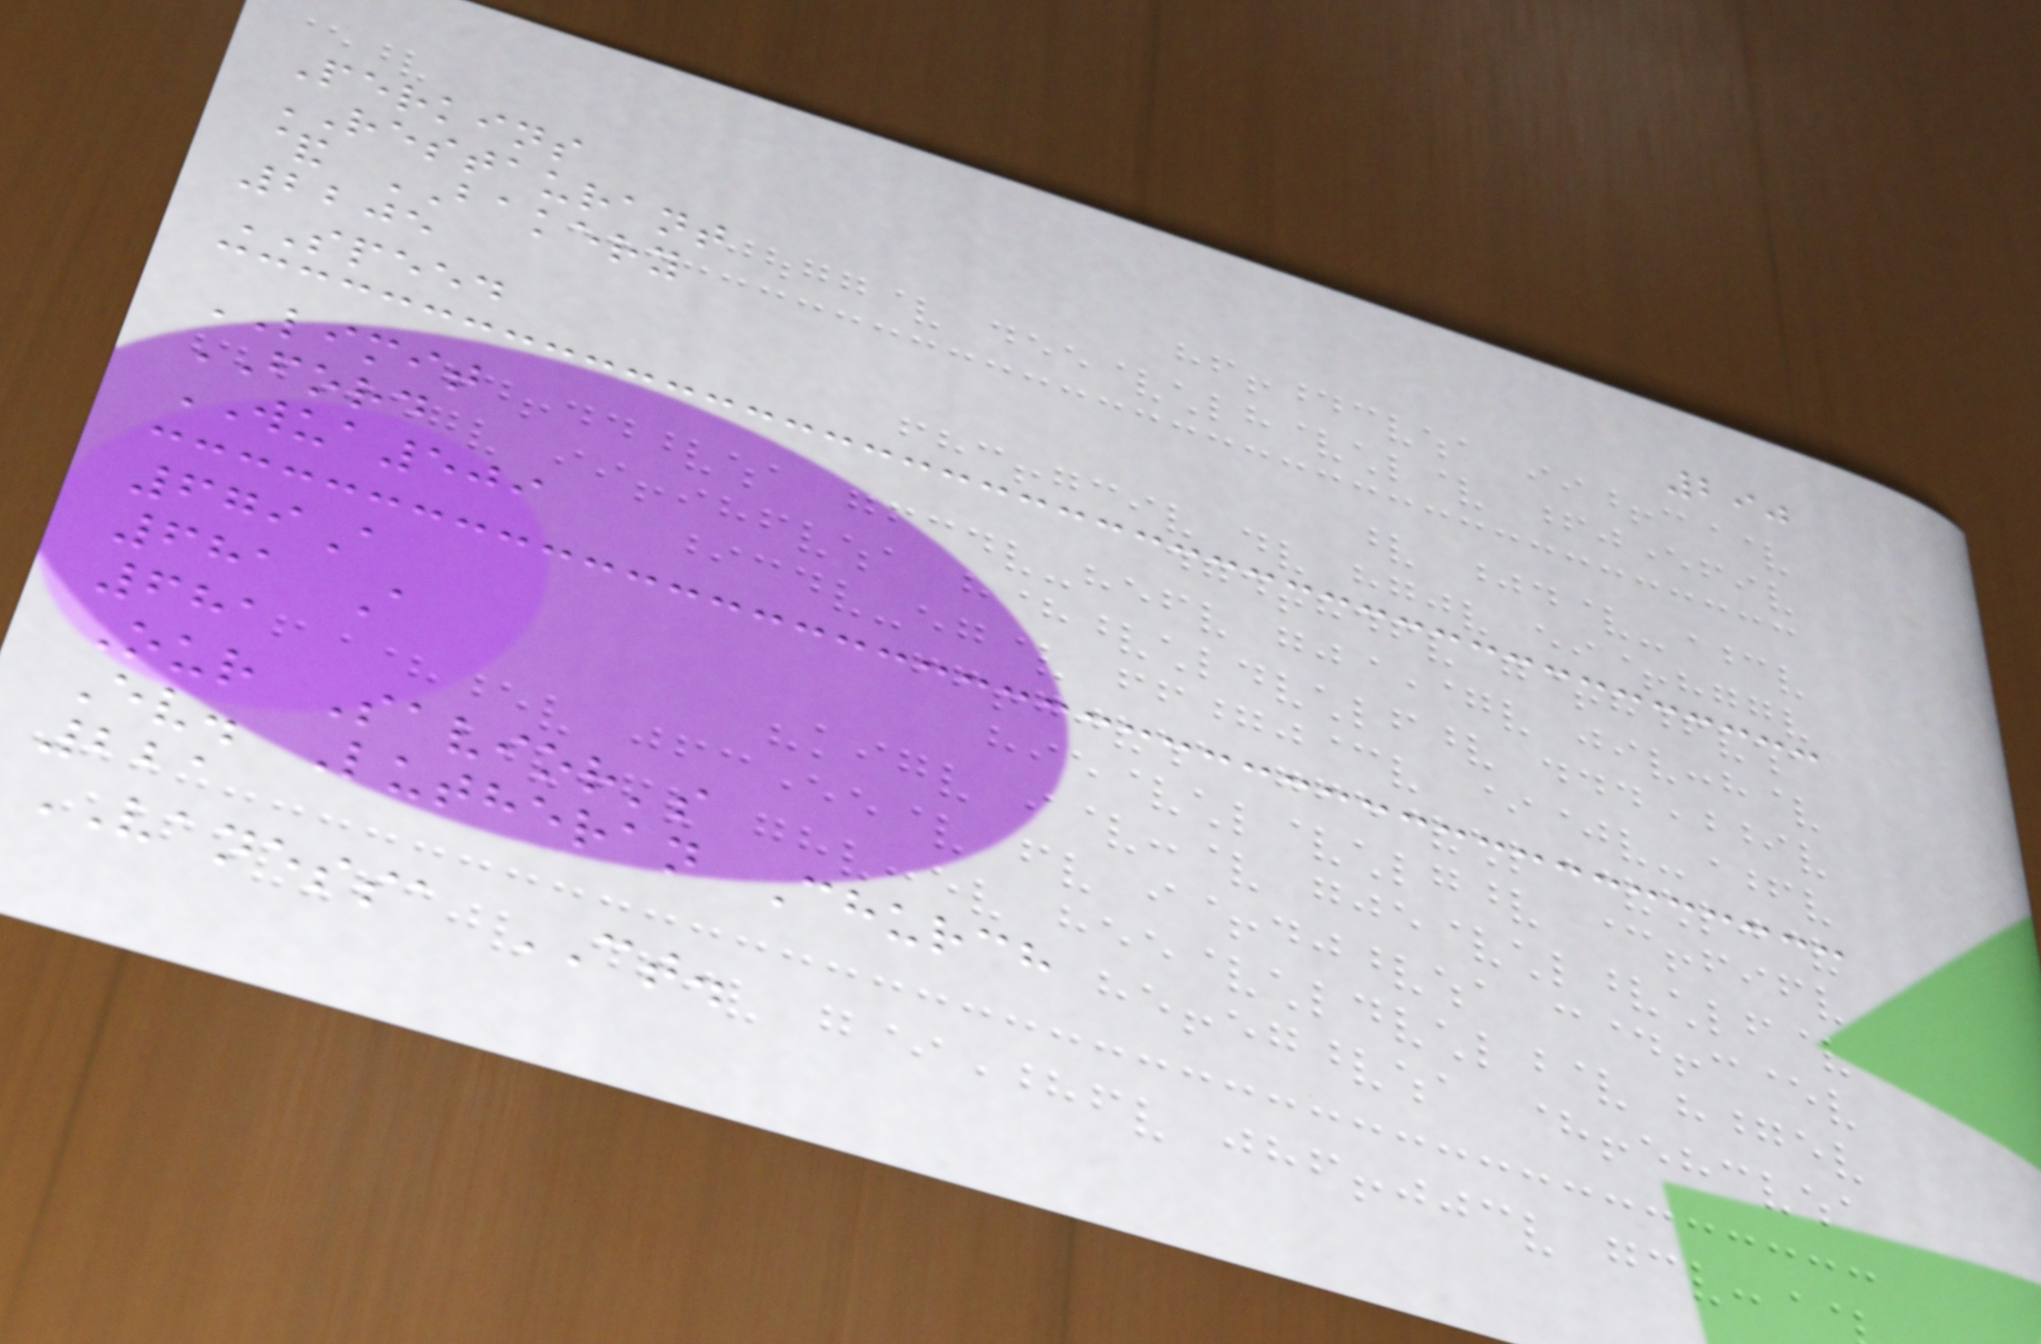290
Perkins
RESTAURANT
& BAKERY
2205
SPEED
LIMIT
FORD
WUA509
679A
681 A
681
Our Savior's
Ev. Lutheran Church
221
VANESSA CT.
